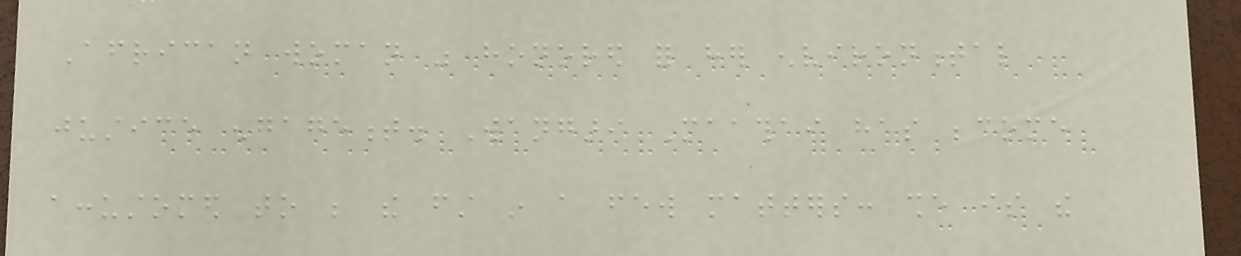African woman was honored for her environmental
justice engagement. Wangari Maathai has become
accustomed to be the first in a few matters: she is the
